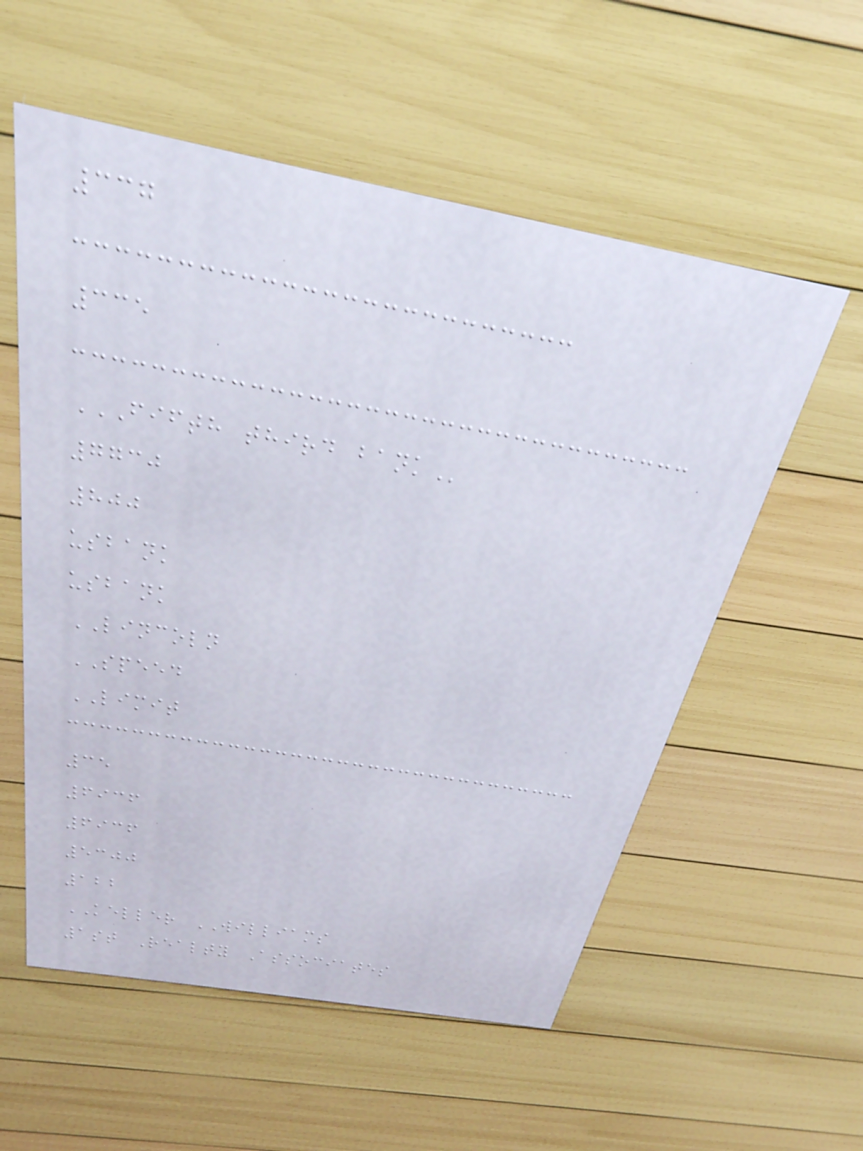337
335
FIFTH THIRD BANK
7730
800
usbank
usbank
LINCOLN
SPEED
LIMIT
35
6936
6936
5300
122
KELLER WILLIAMS
1st Realty Associates
